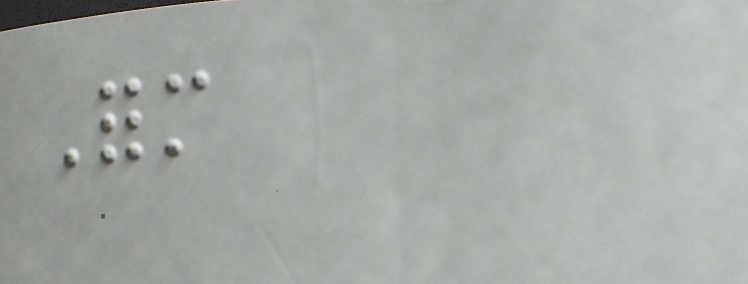Form
